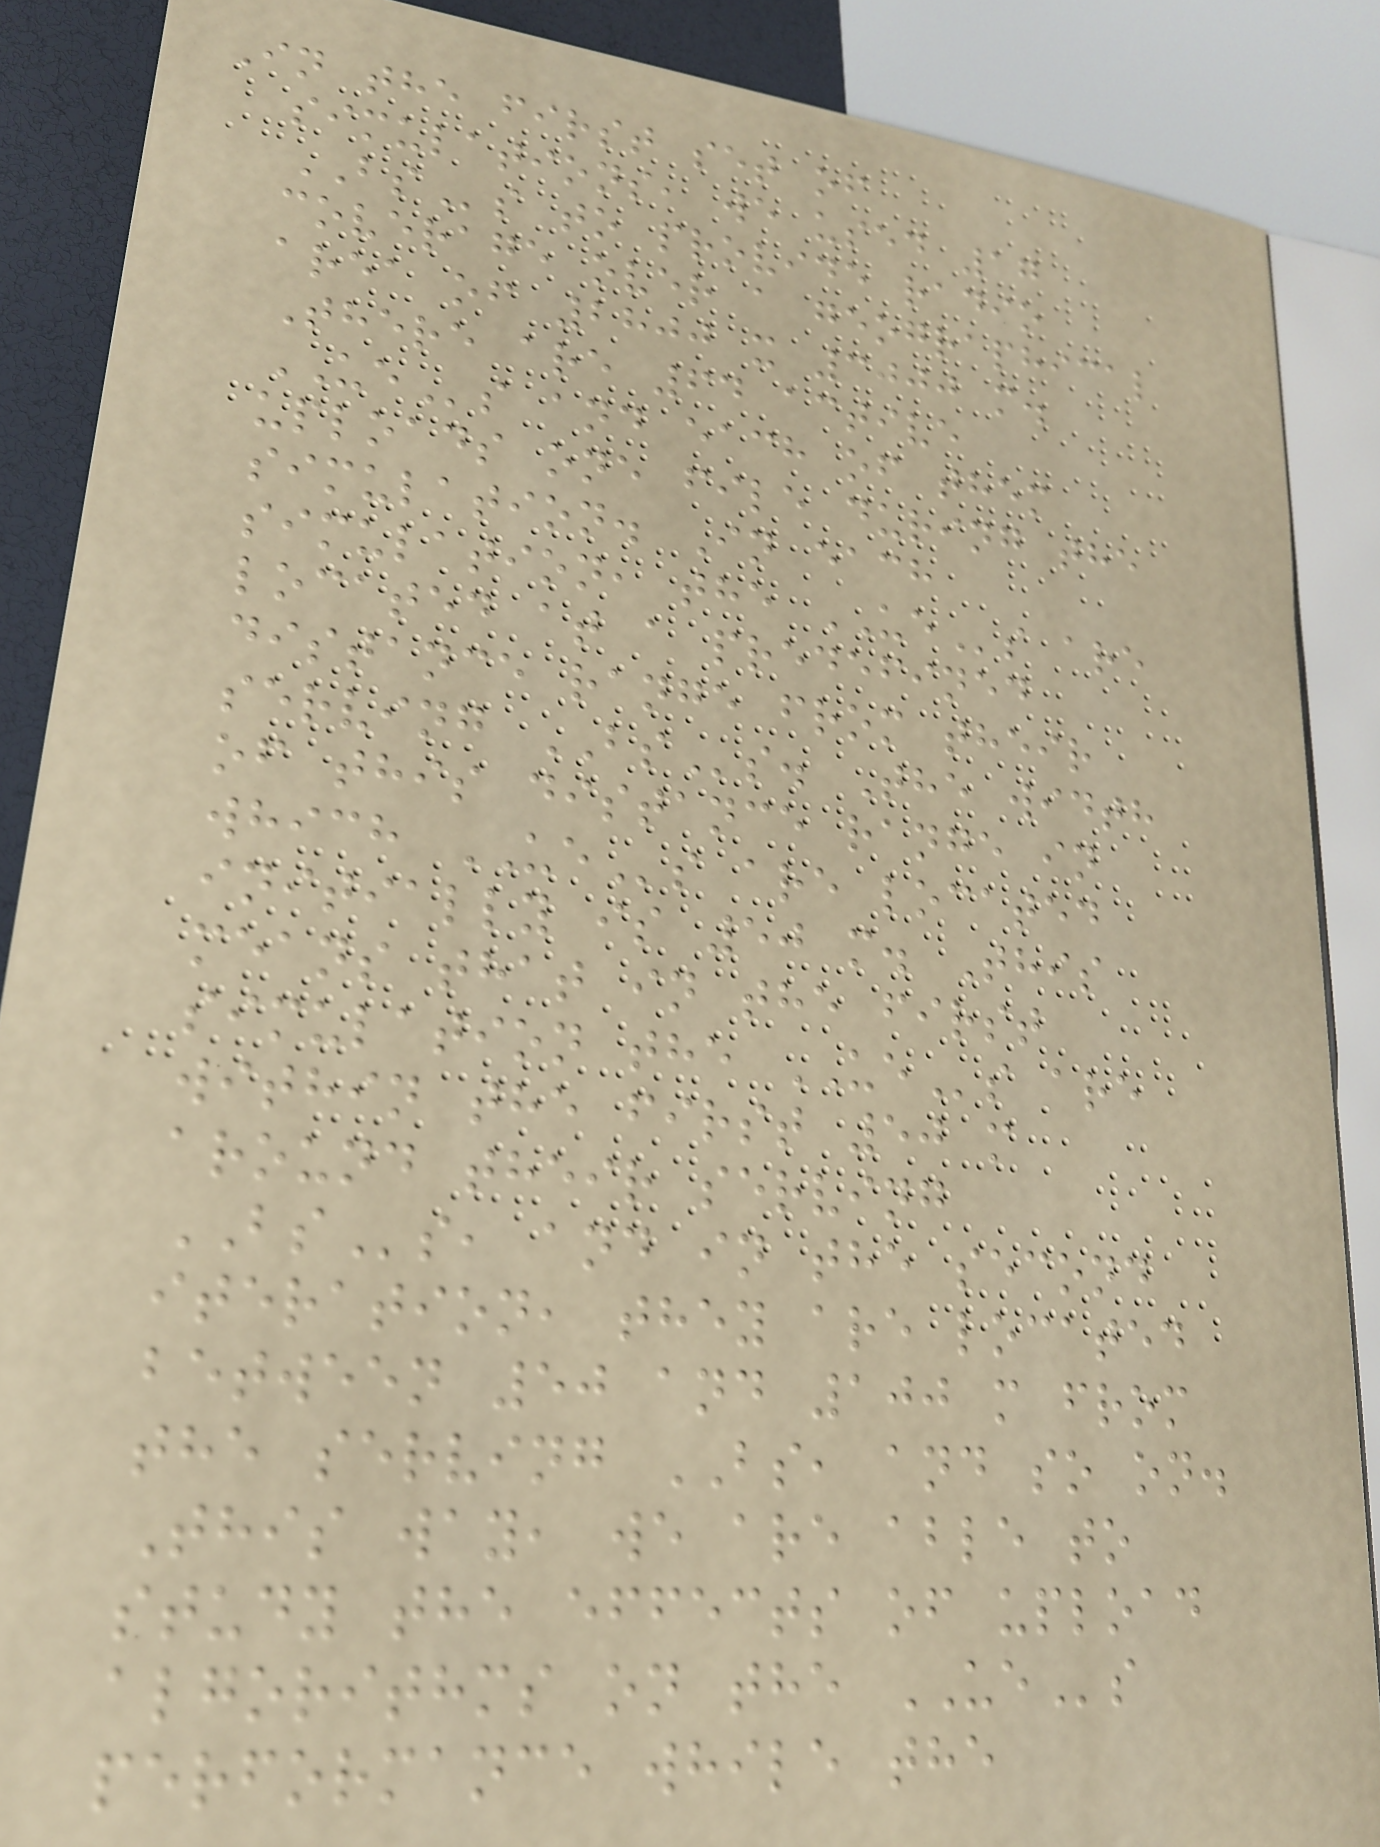In the first set of
simulations, we used 17
BSs to provide radio
coverage over a geographical
area of 2800 x 3000 m.
There are 64 active
UEs and each of them
uploads one file during the
simulation. In each
simulation, the UEs are
located at a predefined
distance range from their
serving BSs. The width
of this distance range in
which UEs are located
initially is 50 m. This
means that in the first
simulation the UEs are
within the first 50 m
around their serving
BSs, and in the second
iteration, they are located
between 50 and 100 m from
the serving BS, and so on.
This way, we are able to
study the effects of upload
algorithms on the UEs
performance while the
